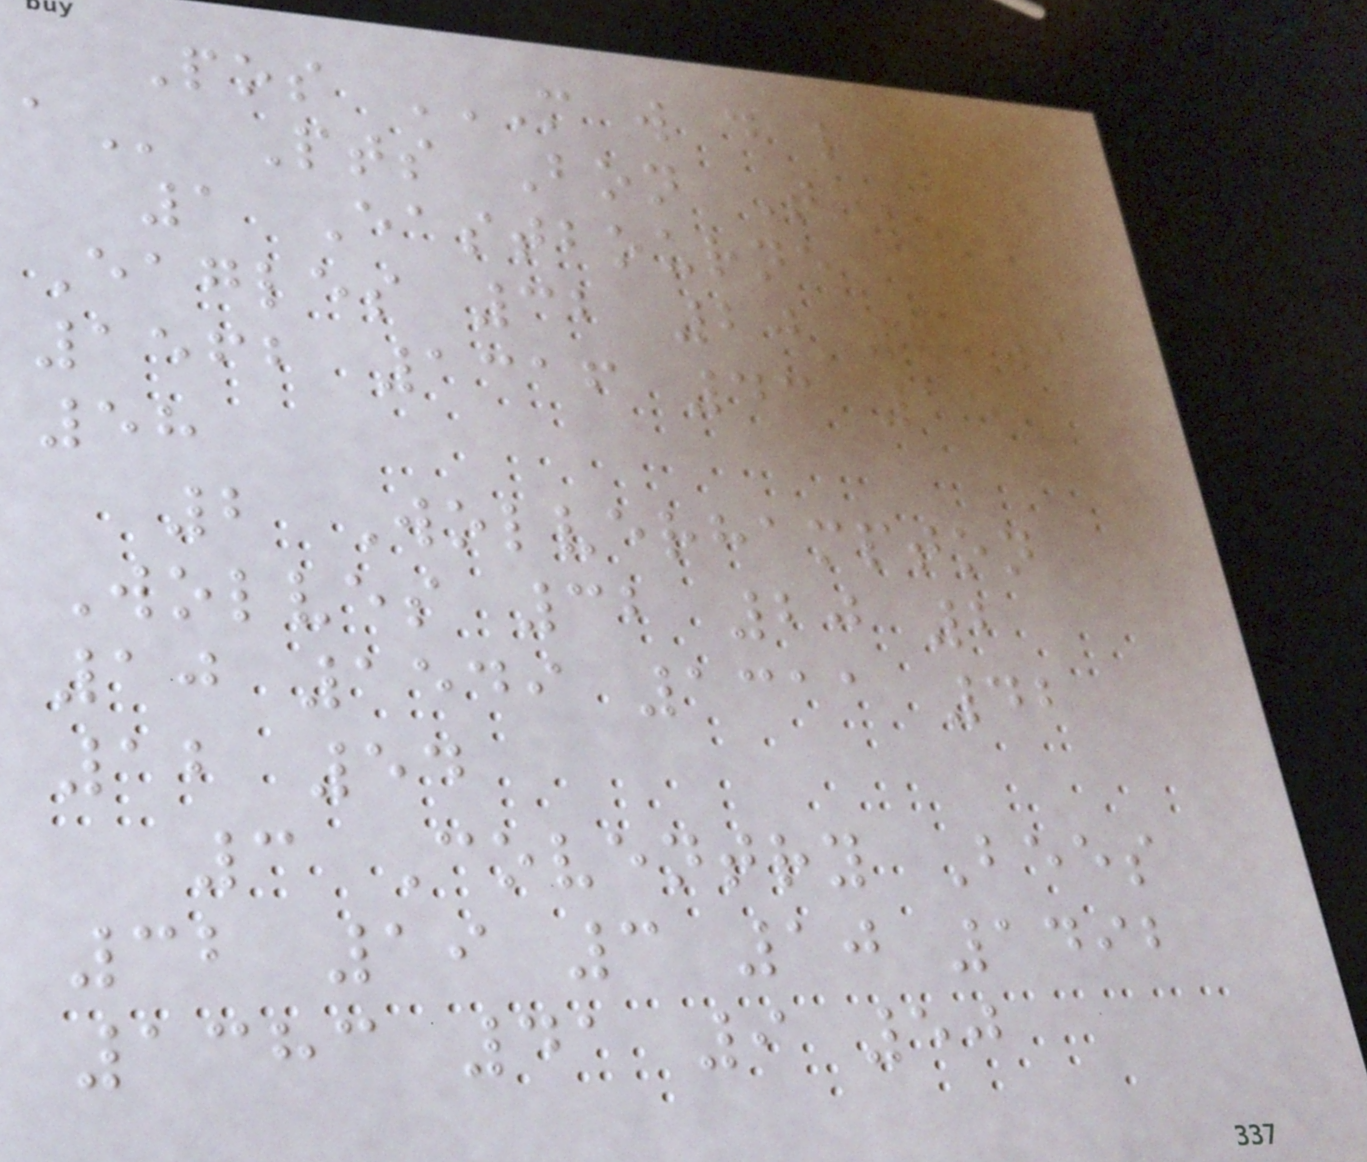Pos M W D L F
A Pts Bon Tot
1 Eastbourne
Eagles 32 20 3 9
1562 1316 43 15
58
2 Wolverhampton
Wolves 32 20 2
10 1549 1311 42
12 54
3 Coventry Bees
32 19 3 10 1492
1383 41 9 50
